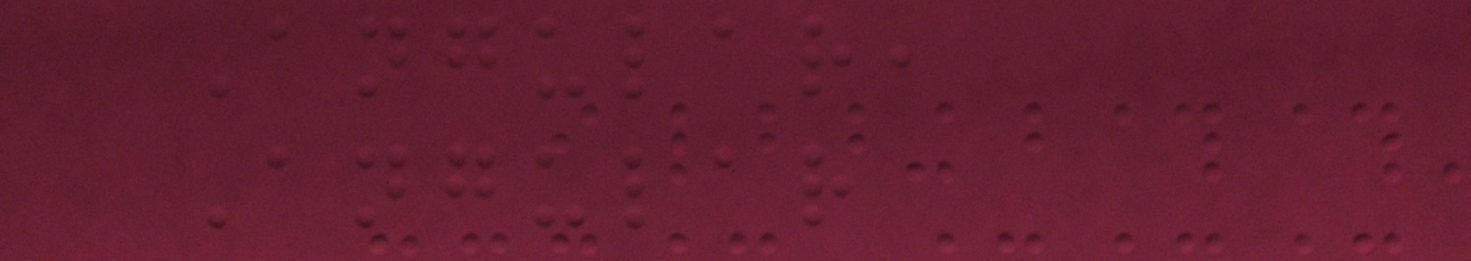Angular,
Angular
